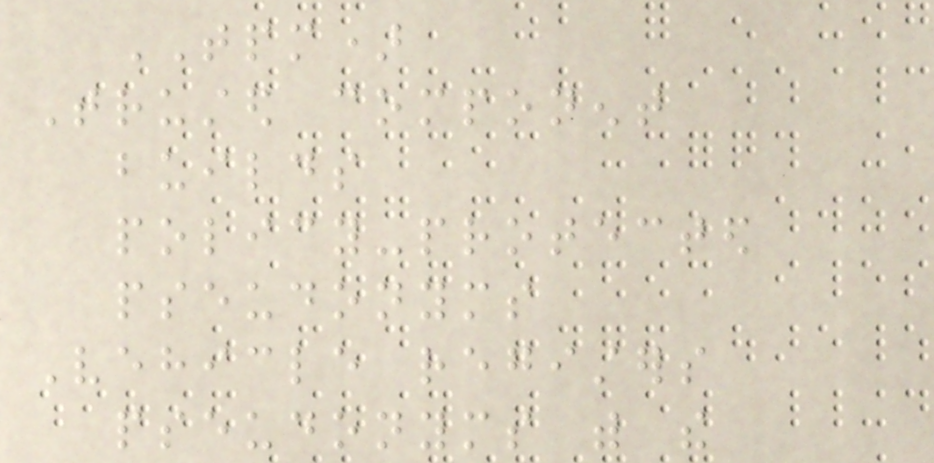TPM)
Trusted component
builds
policy-protected
pseudonyms
Vehicle registers
pseudonyms with the
